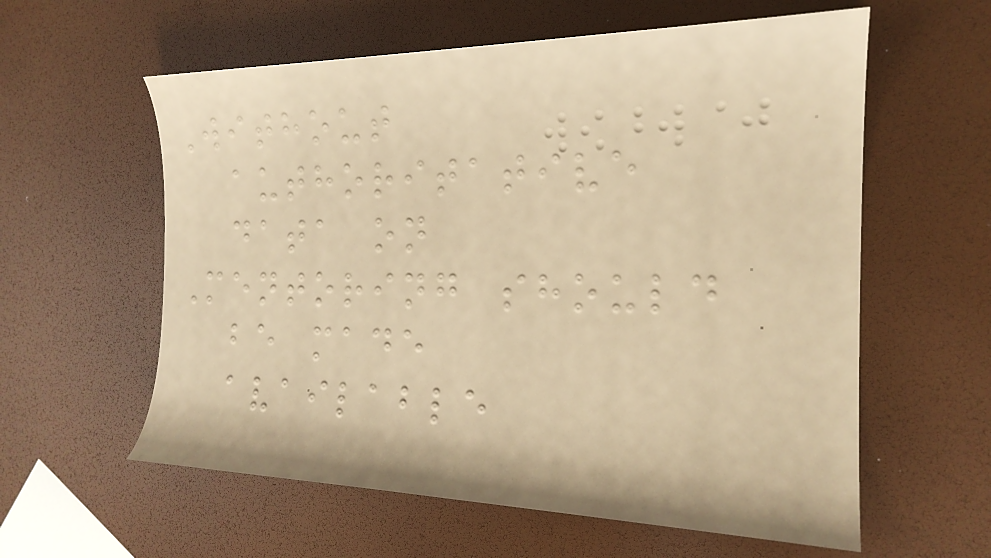Without
authoritative
data on
Mentoring should
be made
available
